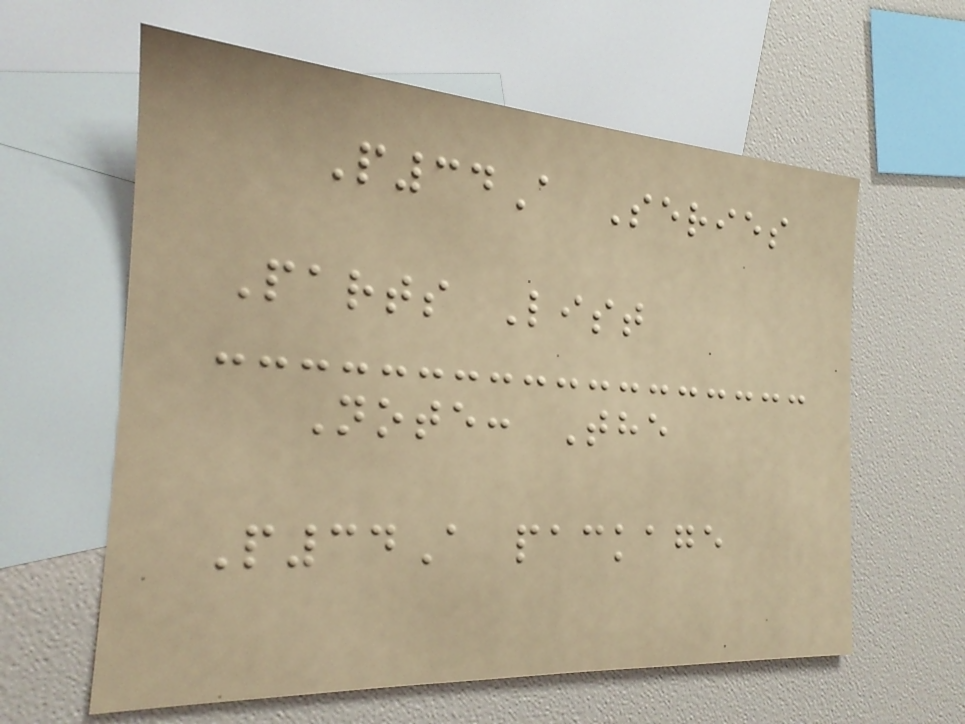P34A Series
Parts List
Note: The
P34A package
